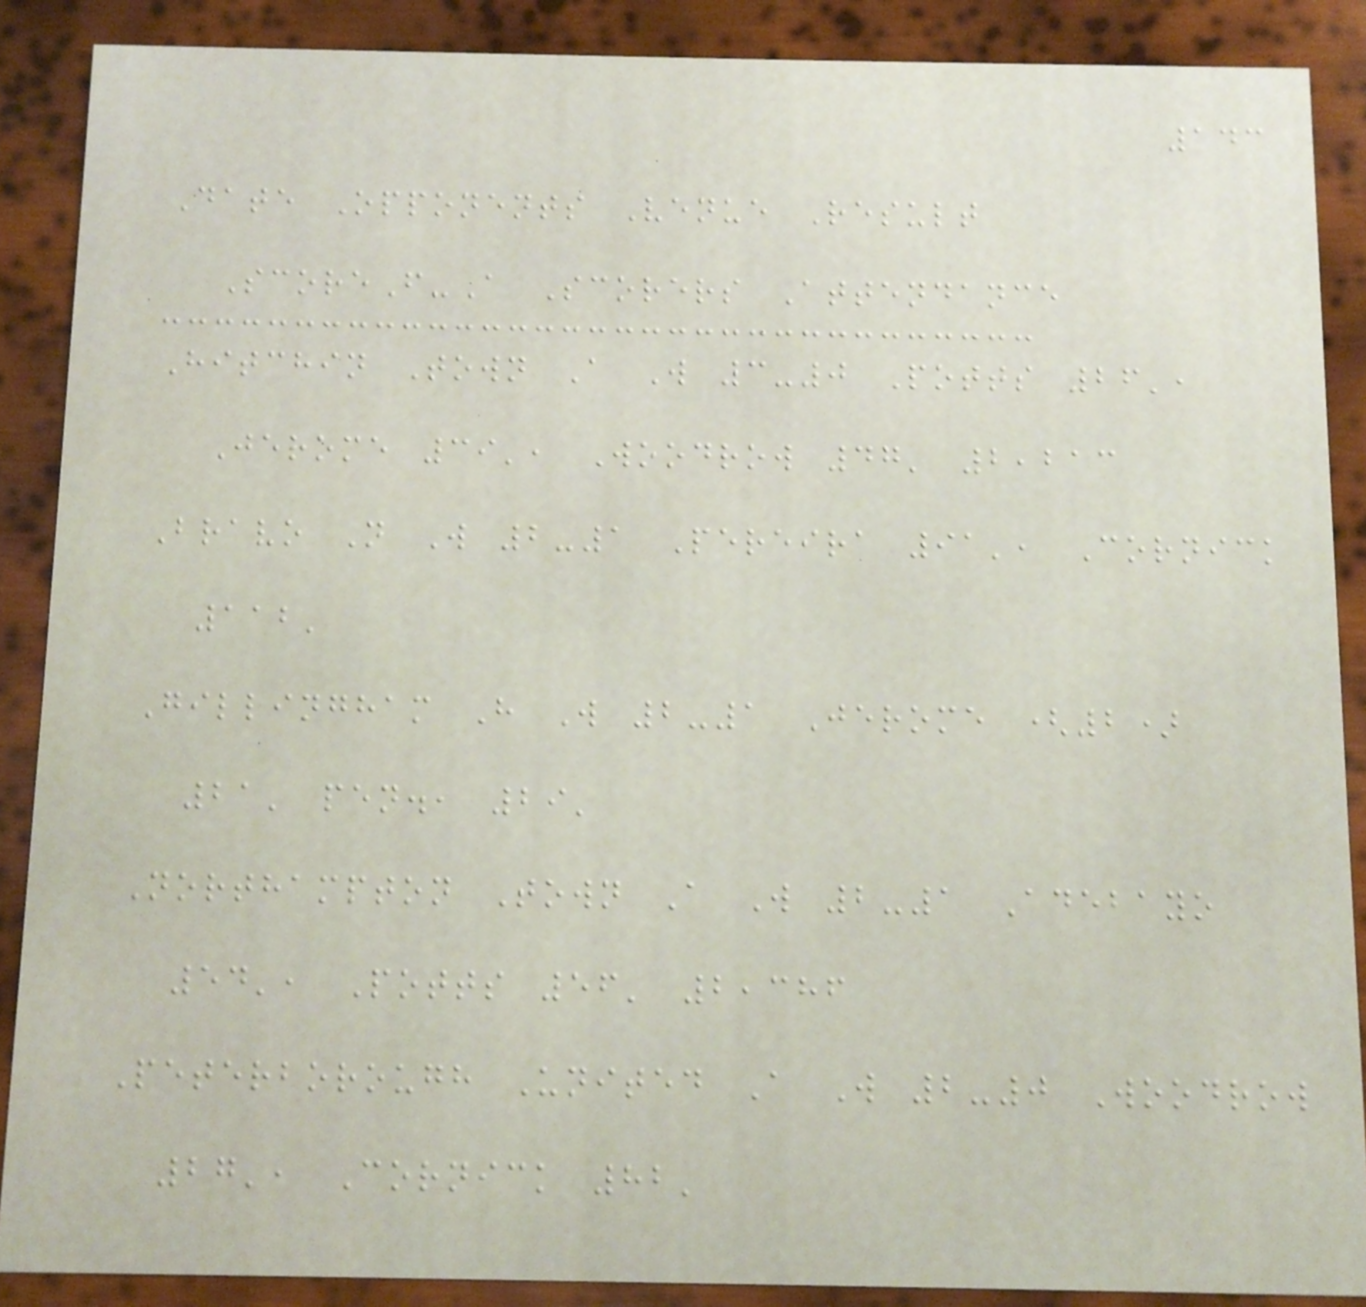143
Date Opponents Venue Result
ScoreF-A Scorers Attendance
Hitchin Town A W 3-0 Potts 26',
Jerome 39', Woodrow 47' 2,213
Bravo N W 2-1 Pereira 91', Cornick
112'
Gillingham H W 2-1 Jerome (2)
21' pen., 29'
Northampton Town A W 2-1 Adebayo
54', Potts 56' 2,386
Peterborough United A W 2-0 Woodrow
27', Cornick 82'
